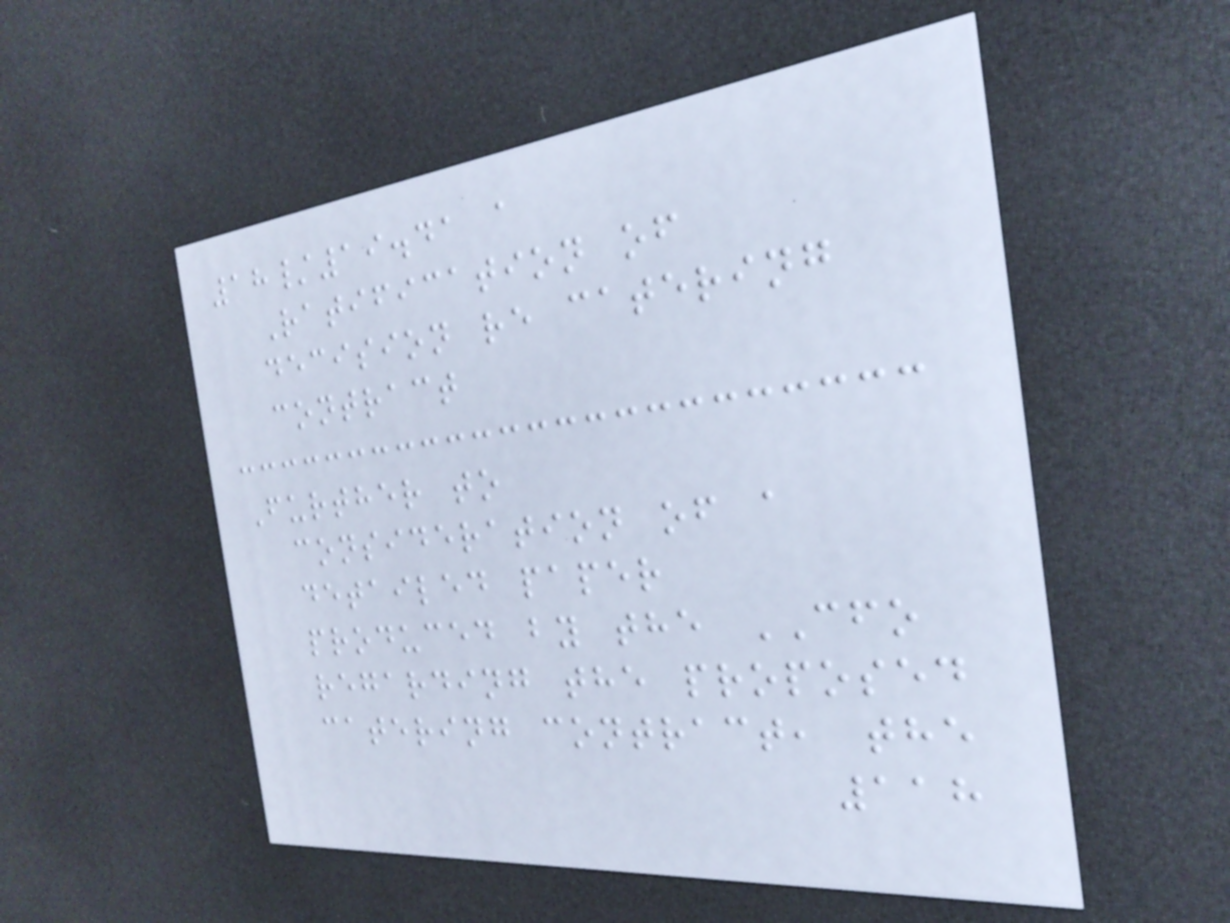18/19.41 a
Ratification of
decision re catering
contract
Further to
consideration of a
detailed paper
produced by the CFO
regarding the proposed
catering contract, the
118
